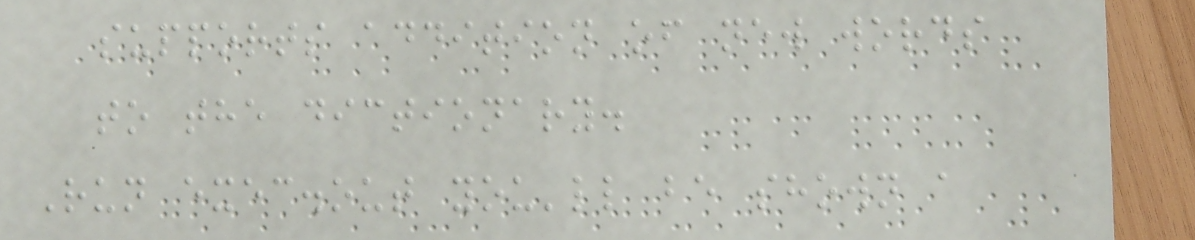supports addition of new words
to the dictionary.
Run exec.out you'll be shown a
